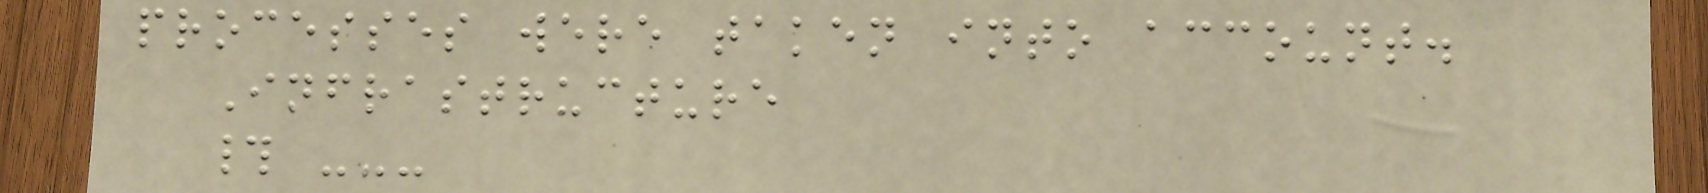processes were taken into account.
Infrastructure
# ---
